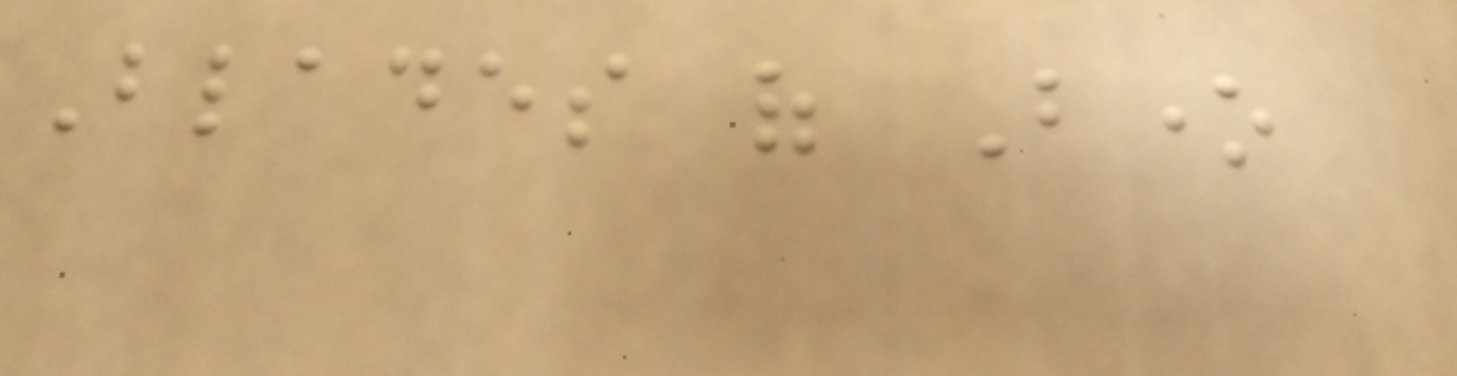Blades of Bone
